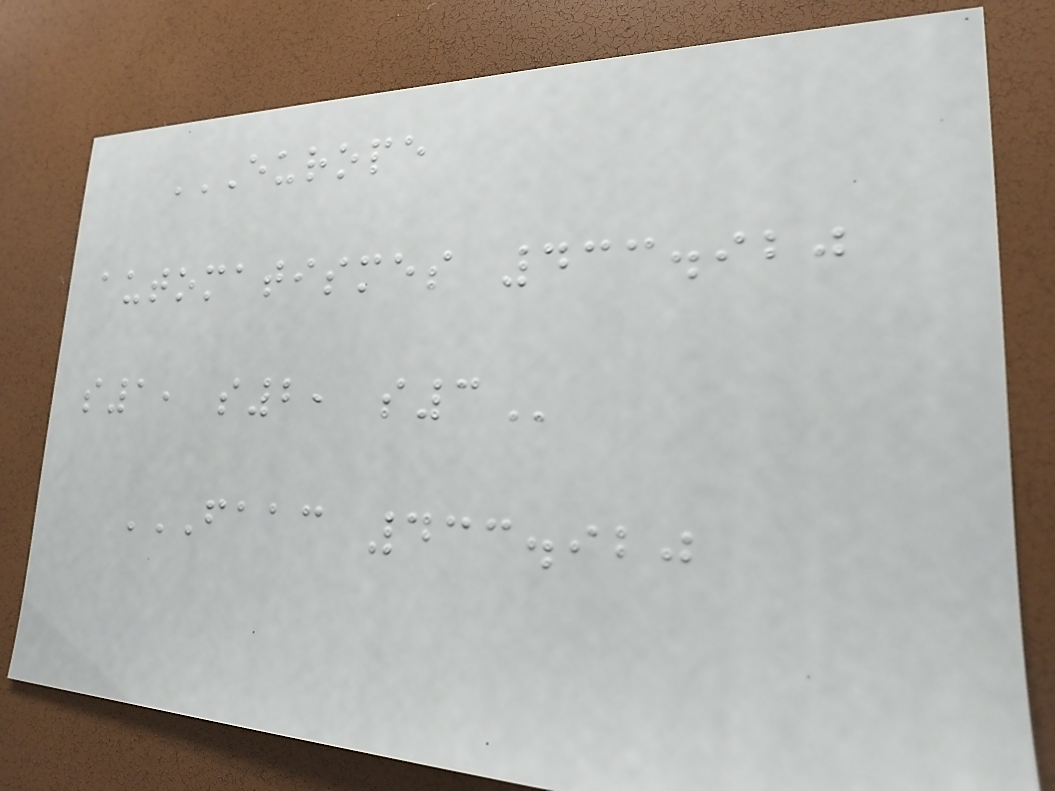EUROPE
AUTOMATISMES 433.920
S1, S2, S3
FAAC 433.920
